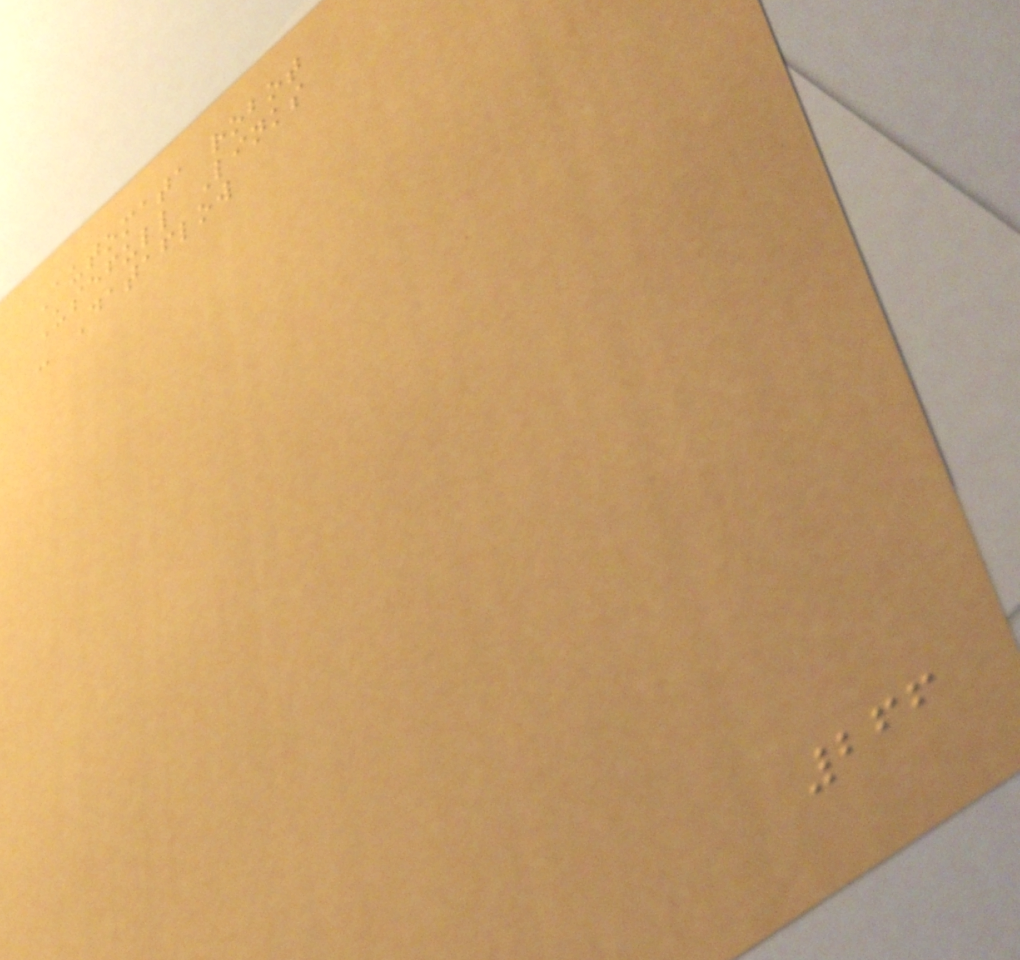Automata robot
Usefull Links
- Dataflow
266
